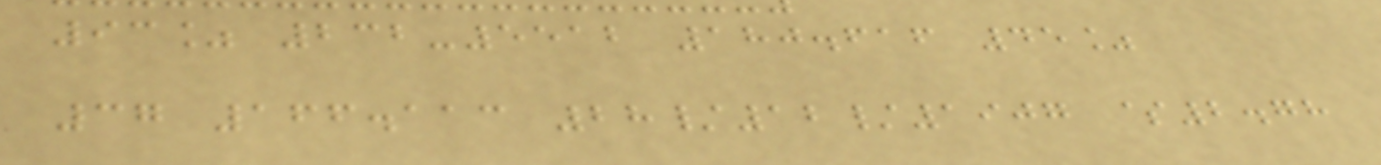93% 232-5512 180.616 45%
37 166.113 28/12/1907 $2.78
